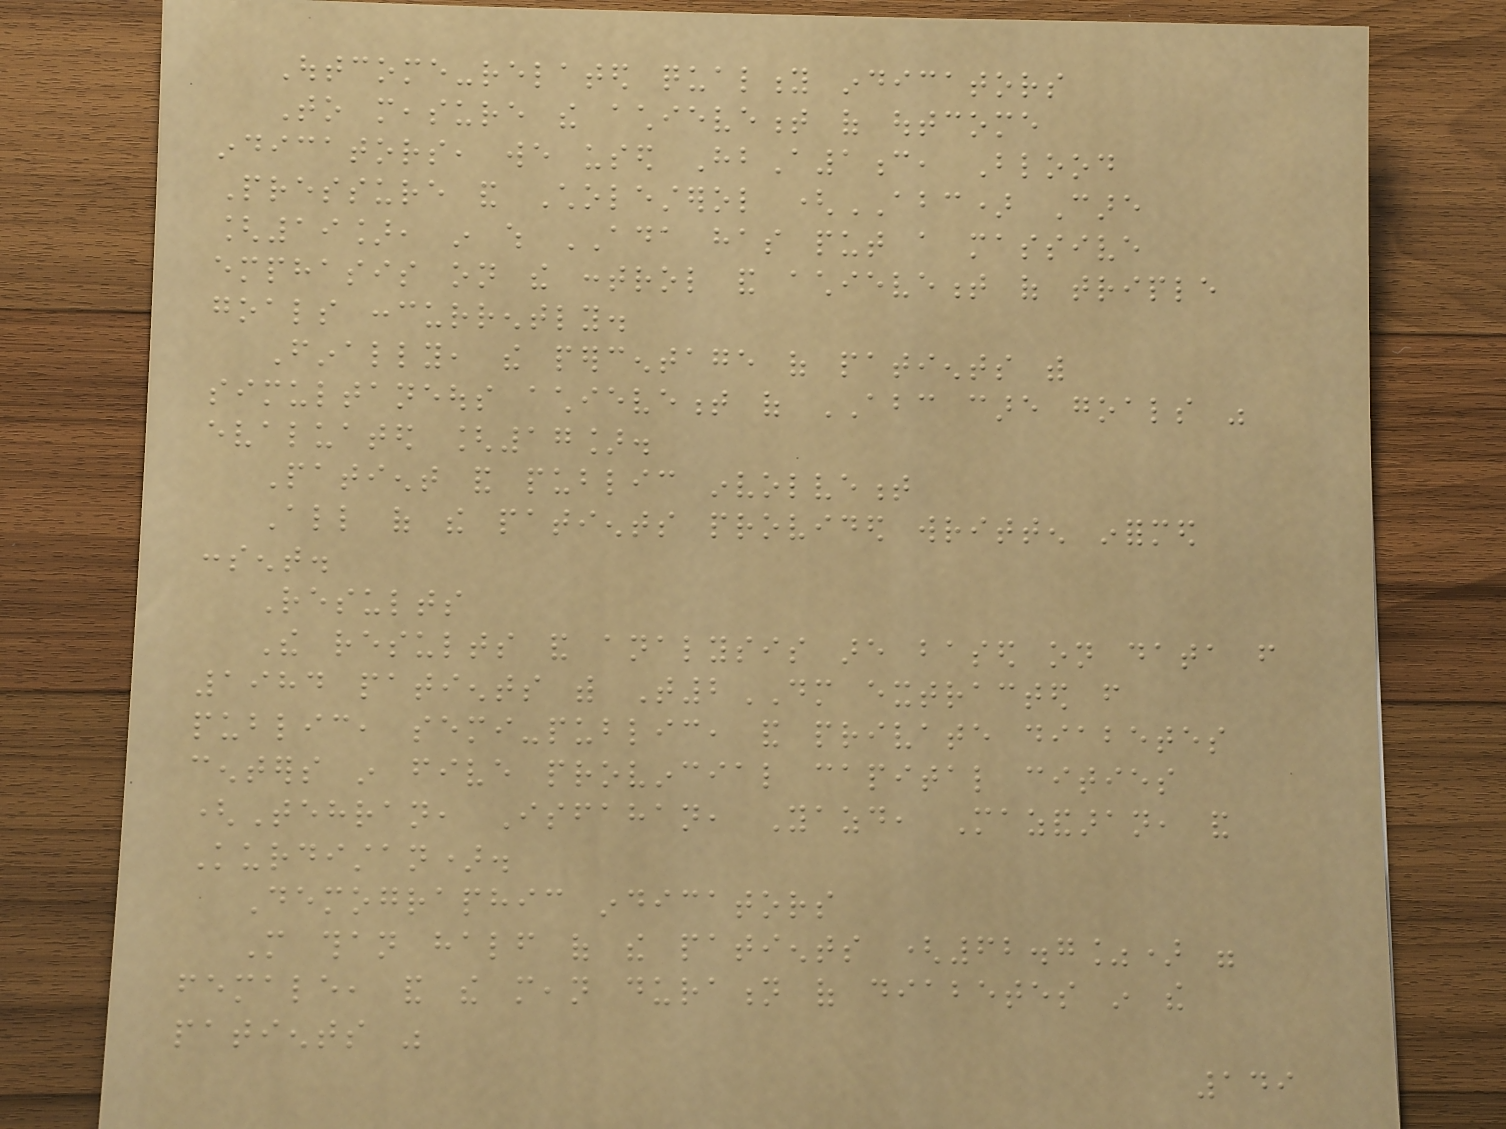Outcome-related quality indicators
To measure the achievement of outcome
indicators, we used HbA1c, Blood
Pressure and Cholesterol (ABC) Care
[19], in which ADA has put a massive
emphasis on the control and achievement of triple
goals concurrently.
Finally, the percentage of patients with
simultaneous achievement of ABC care goals was
evaluated [17].
Patient and public involvement
All of the patients provided written informed
consent.
Results
The results and analysis are based on data from
1984 patients with T2DM extracted from
public, semi-public, and private diabetes
centers in five provincial capital cities
(Tehran, Isfahan, Yazd, Mazandaran, and
Kurdistan).
Demographic indicators
More than half of the patients (62.7%) were
female, and the mean duration of diabetes in the
patients was
149
